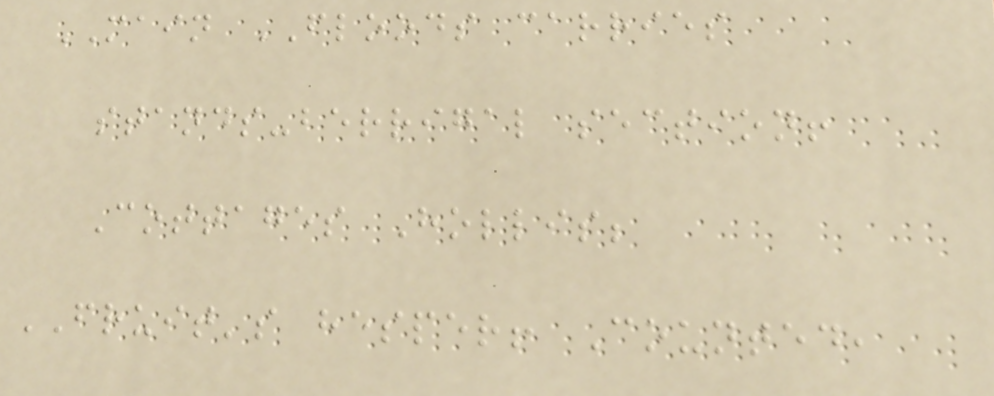MAIN FLOODS carries
stands-berrigal section!
Cottages Hollis;
FRUIT's hesper! Counted,
